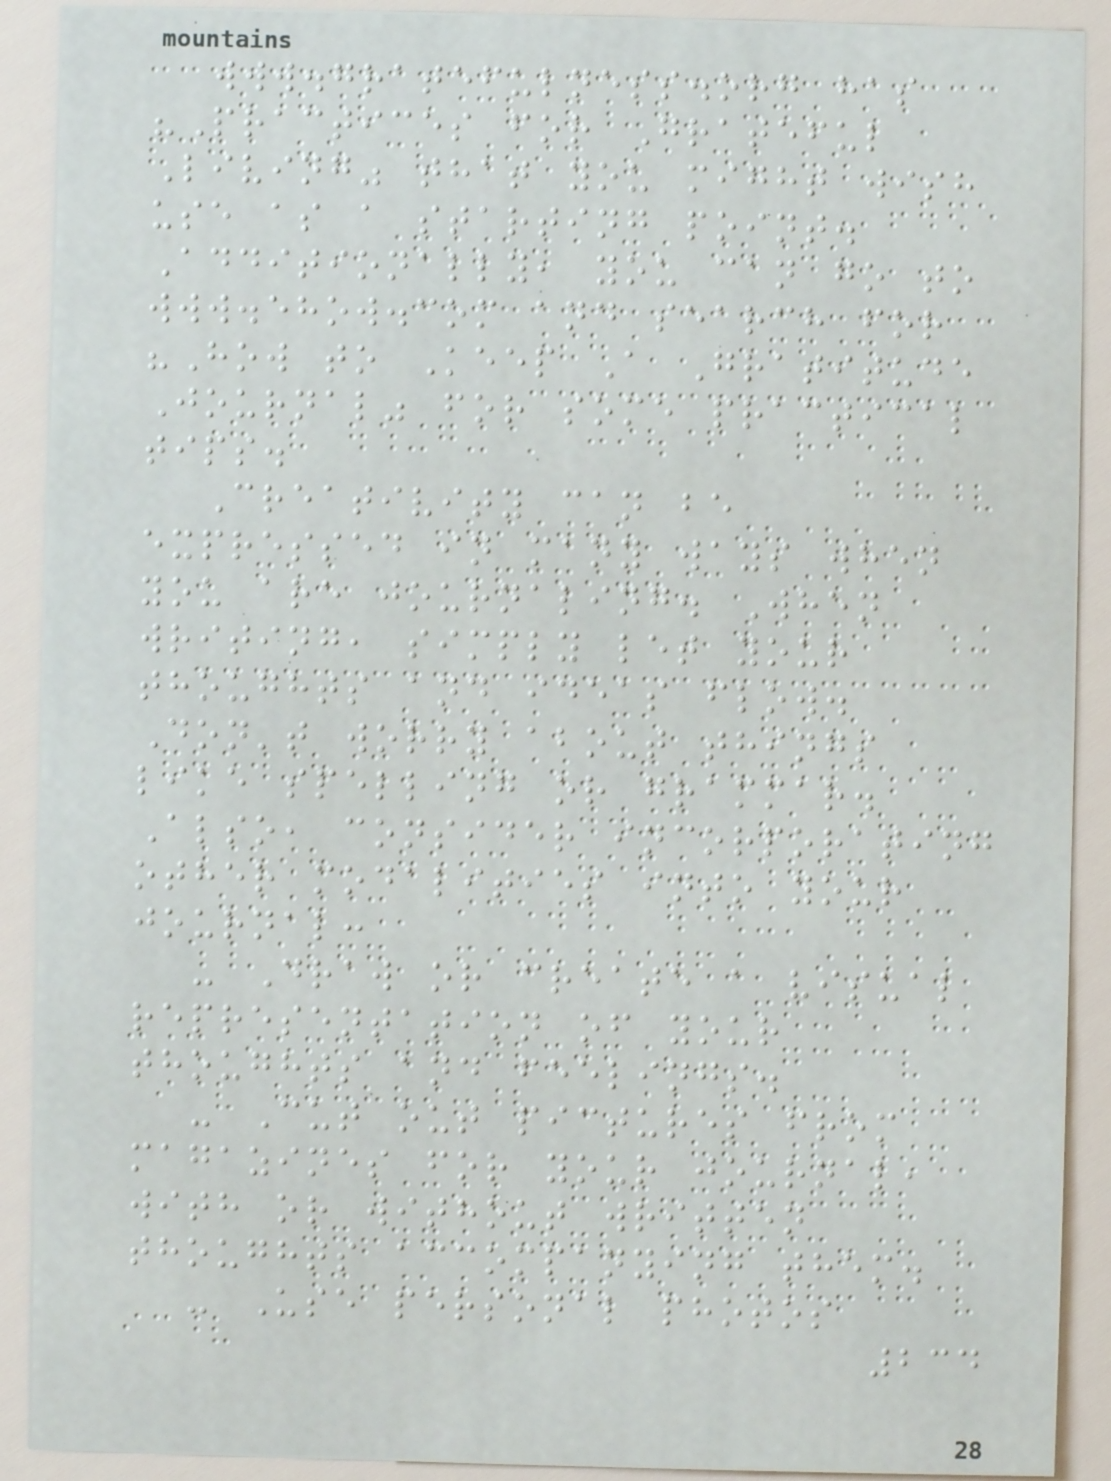www.gratefulness.org has
"Practices for Grateful
Living" that you might wish
use as a starting point.
Additionally, you can go to
www.ehow.com and search for
"How to Keep A Gratitude
Journal" for some practical
tips.
Creativity can be
expressed in many ways when
you are journaling. When
writing, simply let your
thoughts and ideas flow.
Don't worry about things
like spelling or grammar.
Also, consider incorporating
other modalities into your
journal:
- Draw or create a visual
representation of your
thoughts and feelings.
- Cut out pictures from
magazines for your journal,
with or without written
thoughts accompanying them.
- Use personal photos
234
